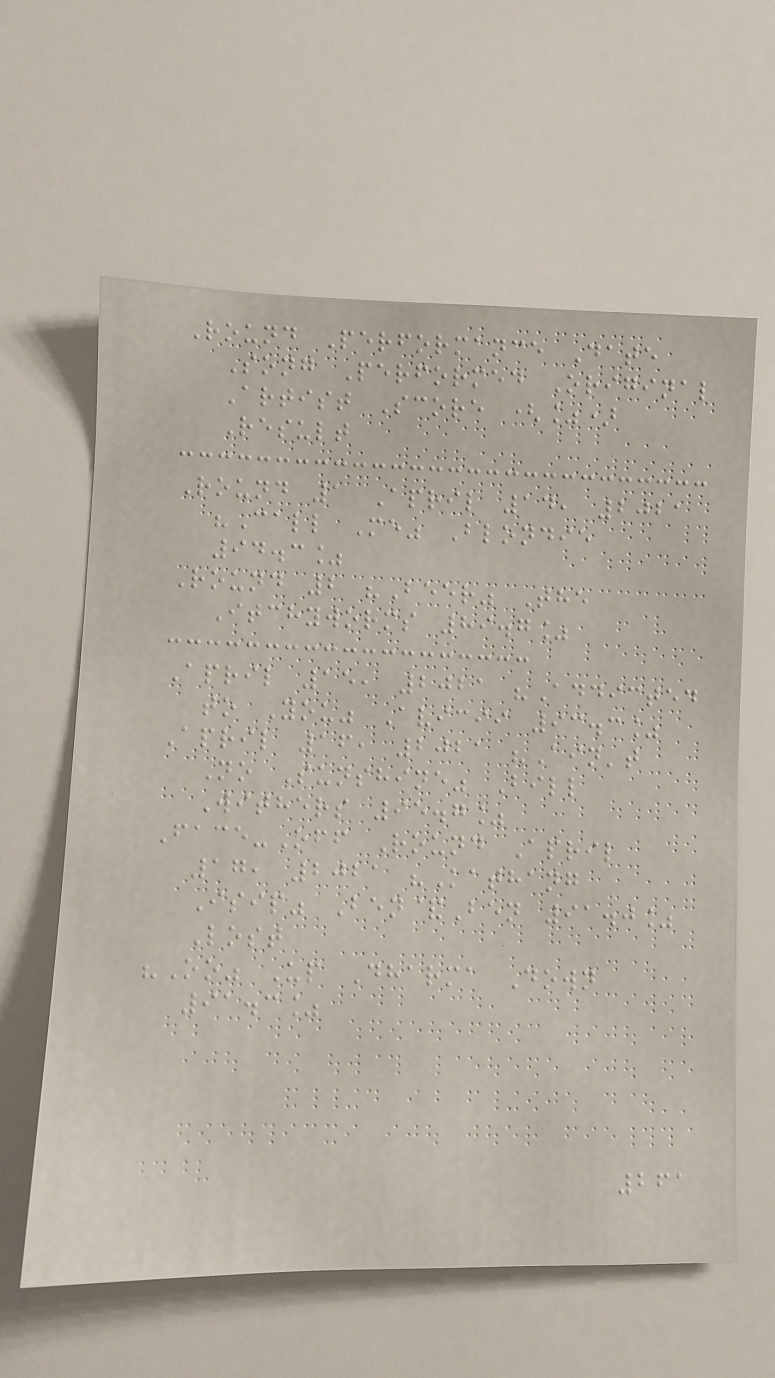Round Performance Date
Song Performed Original
Artist Score (%)
Result
Round 1 April 14, 2021
"Call Me" Blondie
94.3%
Round 2 "Beer" The
Itchyworms 89.7%
April 15, 2021 "Addicted
to You" Avicii 93.3%
April 16, 2021 "Ain't
No Sunshine" Bill
Withers 95.7%
Face-Off Round April
17, 2021 "Kathang
Isip" Ben&Ben 91.0%
Lost
"Oo" Up Dharma Down
91.3%
261
